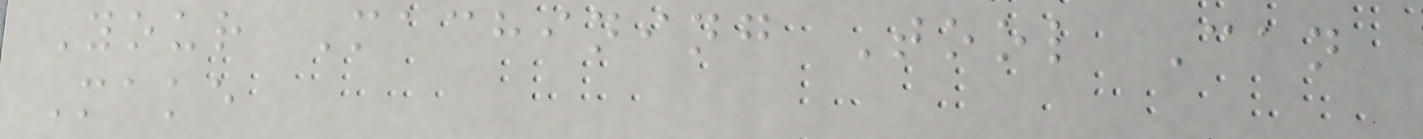Your Machining Tool Can
Make
